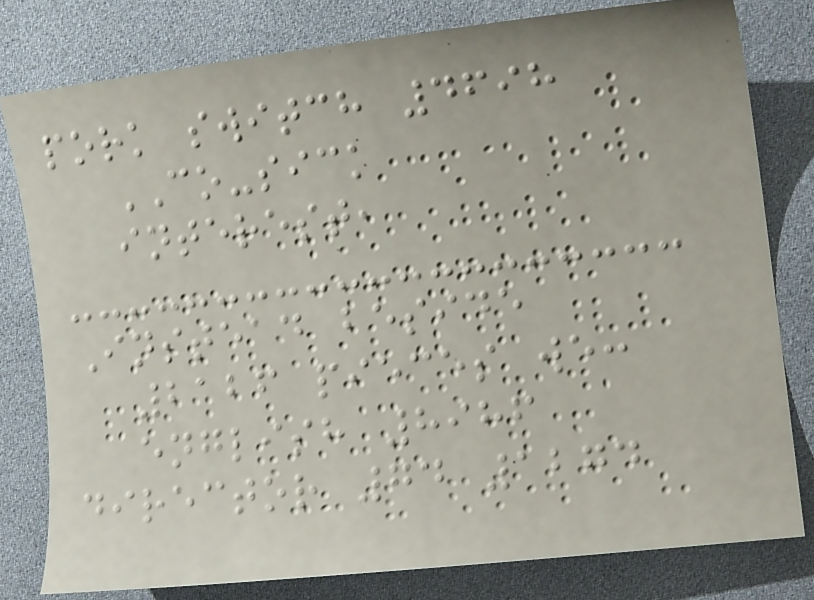pork switch 4698
CO-sick
interest,
Instead beside
2126 pieces we:
english 8986
director 74 1274
